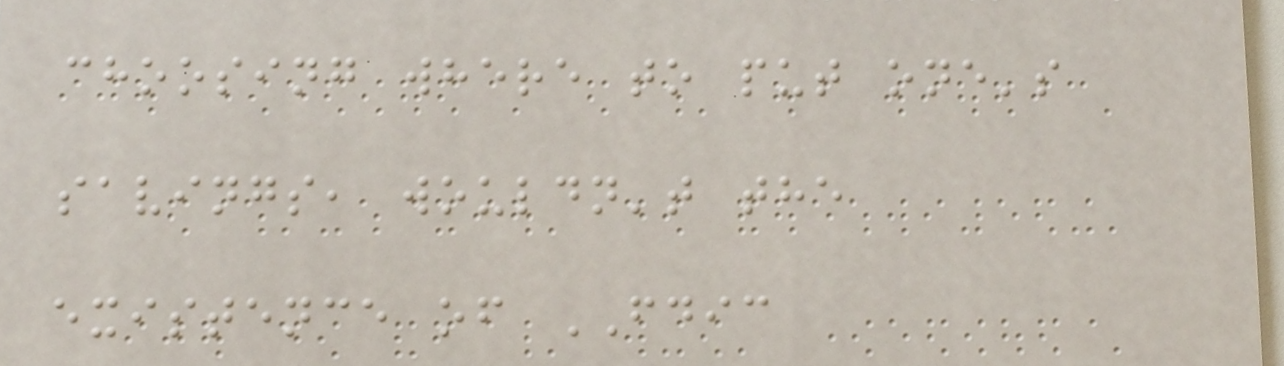choosing where to put one's
savings, wouldn't the
existence of FDIC
